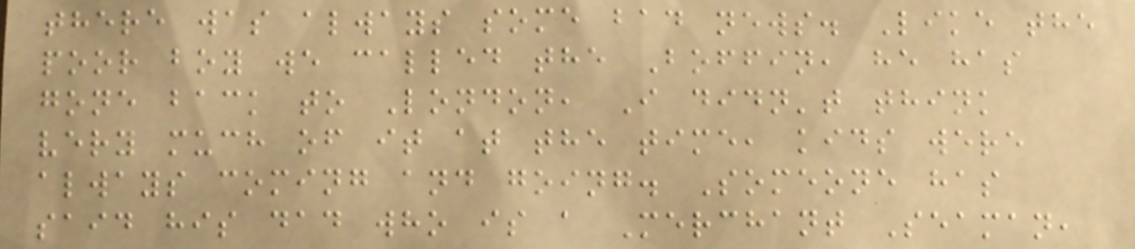there was always some bad news. Like the
poor boy we called the Boffin, he has
gone back to London, I didn't think
very much of it at the time, kids were
always coming and going. Someone has
said his dad who is a Merchant Seaman,
